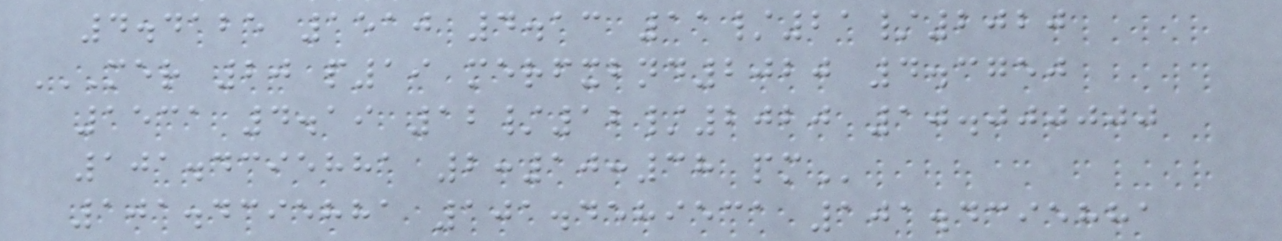4.4125 1510 4.13 11/21/2020
MER 20 P19 MERFXBND2020 4.3750
1531 4.19 12/12/2020 10.000000
101.4395881 2:10:38 PM
101.4395881 101.4589531 101.4395881
